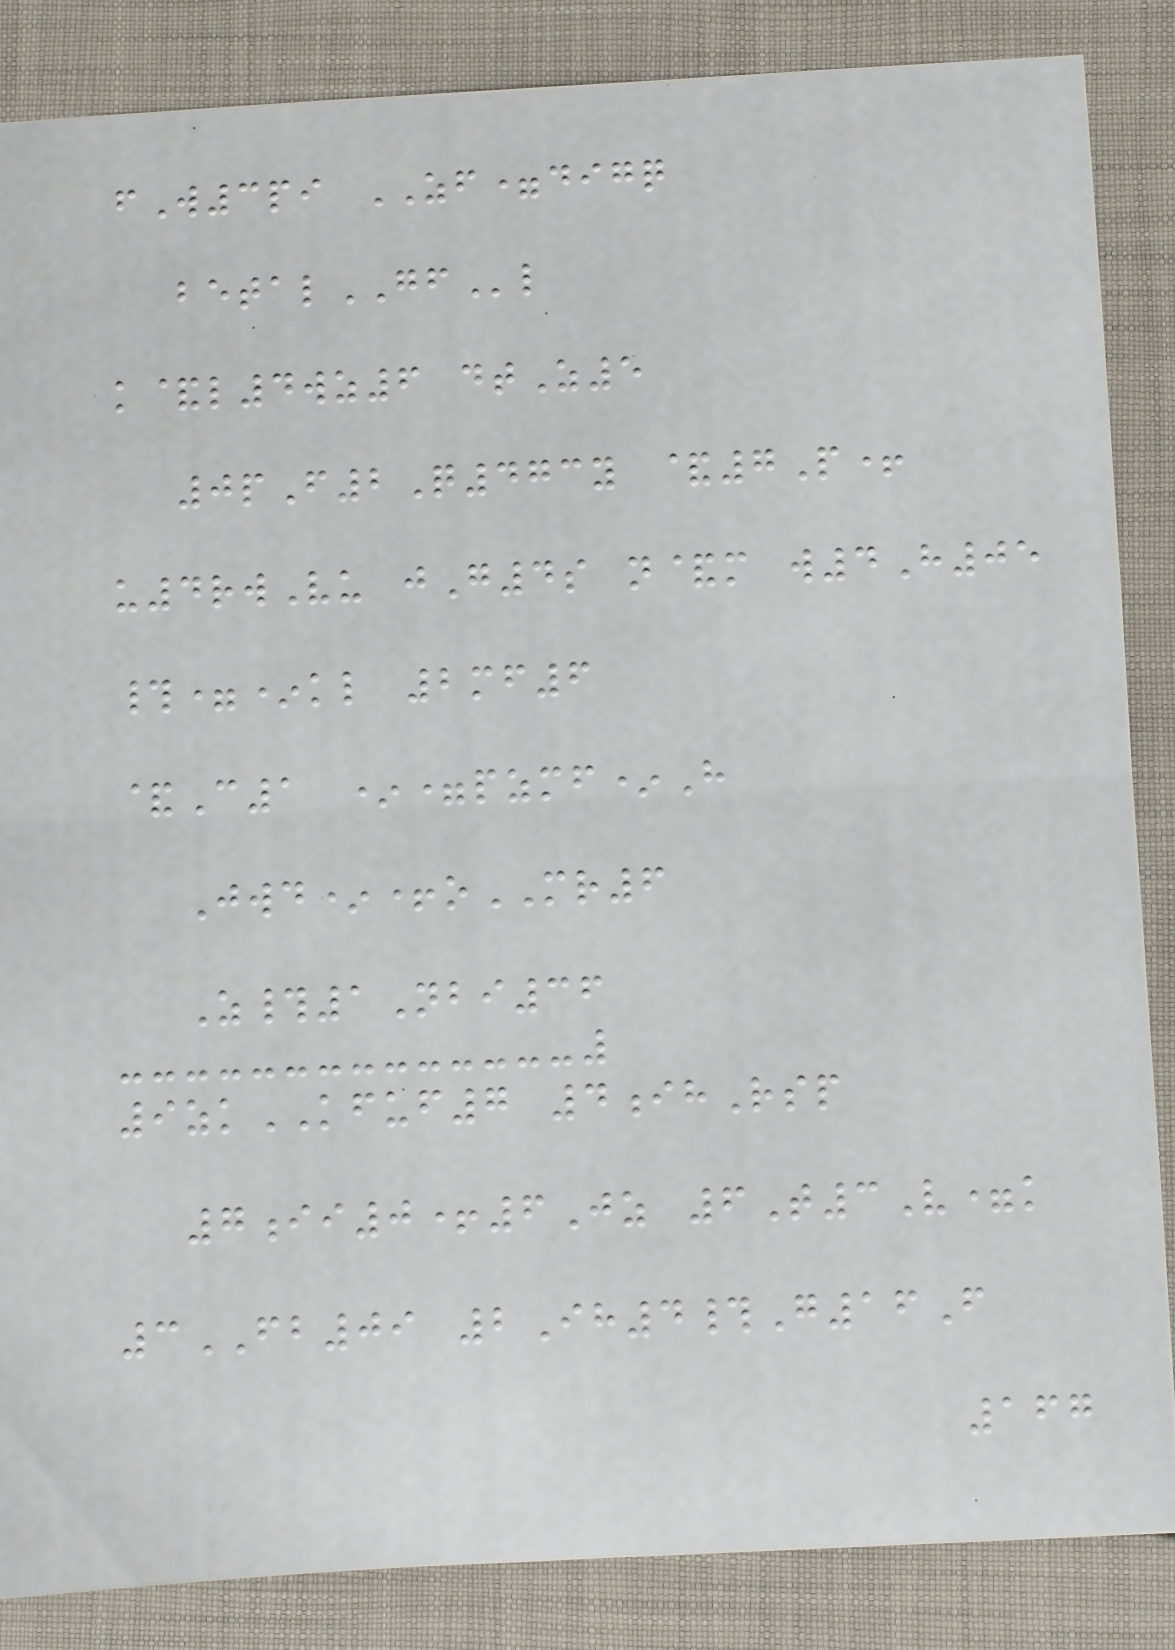fW3pi ZF=digq
betalGFl
k&l4wz6 dtZ5
0pF2Q473y &7P+
u4rwVu jG4s n&m w4H05
#=*kl 2mf6
&C1 *=pzmf*H
Jwd*+oMR6
Z#1Nbi36
9zkKFUF7 4ihRsp
7ii0+6Jz 6T3V=k
3FB09 2Ih4#G16F
167
